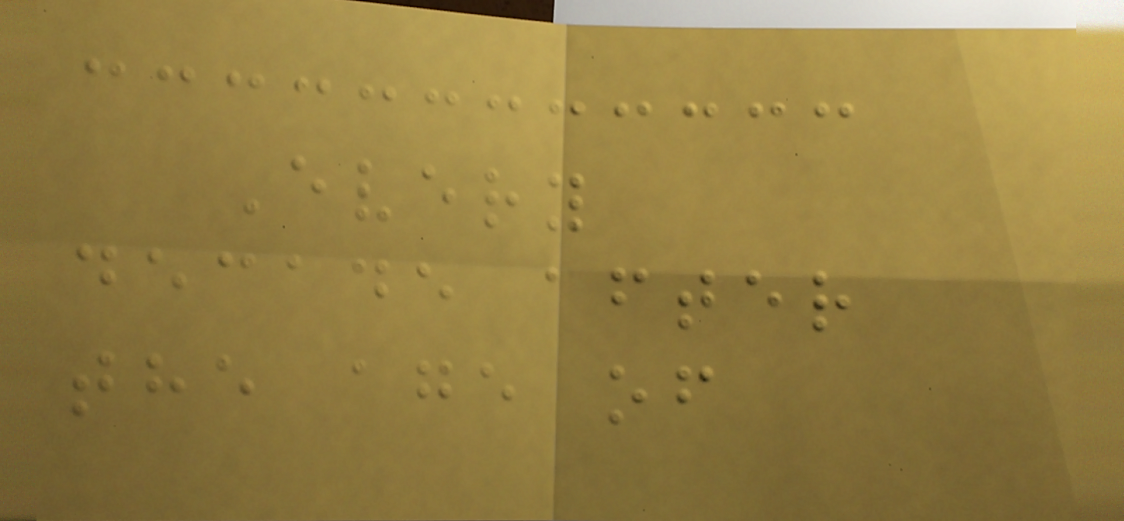Every
decade after
the age of
